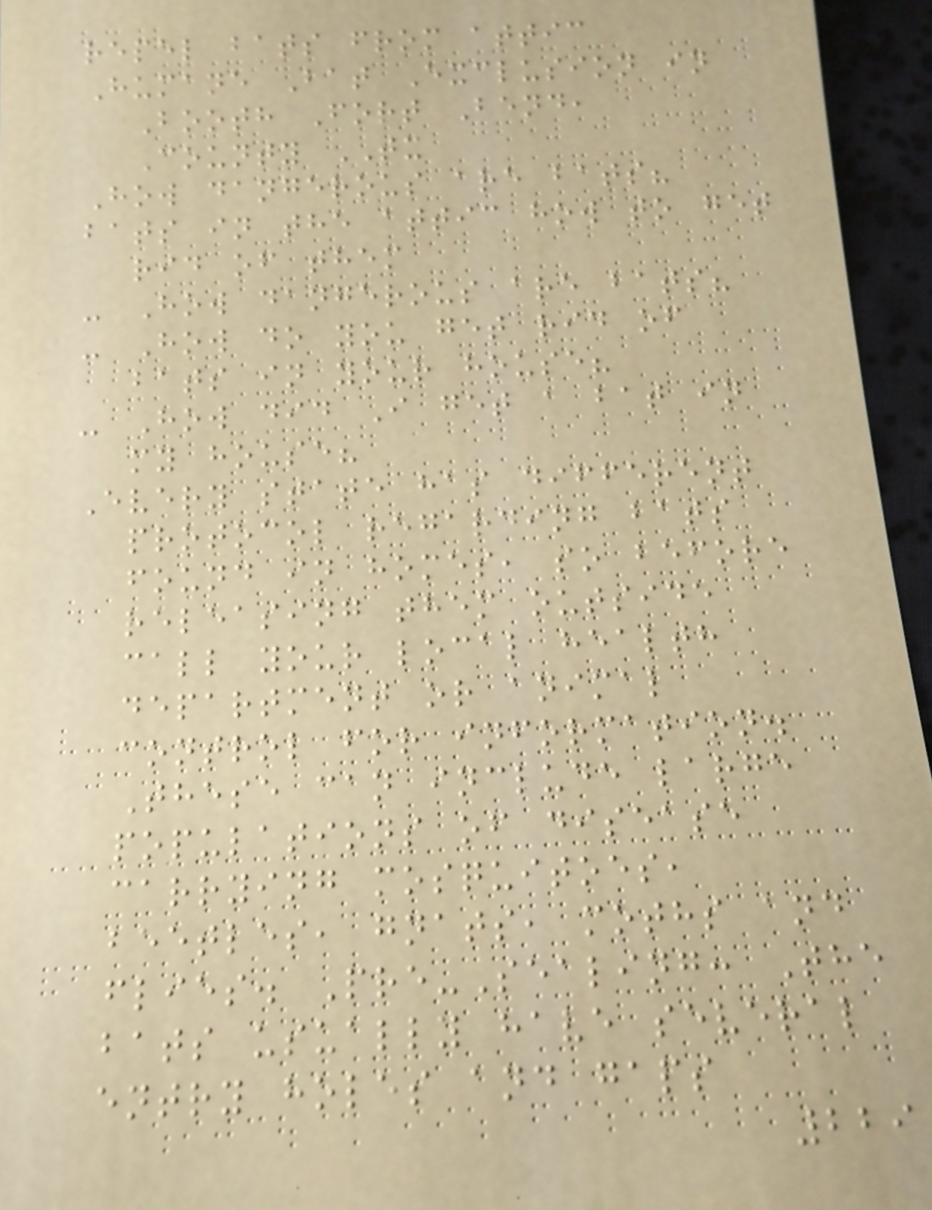repel bats from attic
Humane Bat Exclusion in
Booth Fort Bend,
County TX
How dangerous are bats?
bats in the attic how to get
rid of them
- How dangerous are bats?
- How do you get rid of
bats in your house?
- How did I get a bat in
my house?
Every state has different
protocol regarding bats
found in homes, so before
releasing them outside
call your local health
department or animal
control for information.
These can include large
populations of disease
carrying mosquitoes,
beetles, gnats, moths and
flies. Pre-Sealing: The
bats usually have several
entry holes and gaps
229
